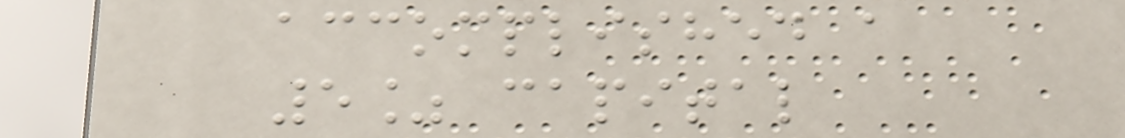accomplished a
5% capital
